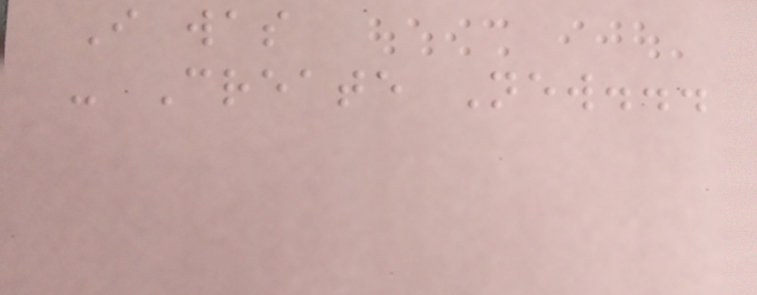I was
- Create New...
